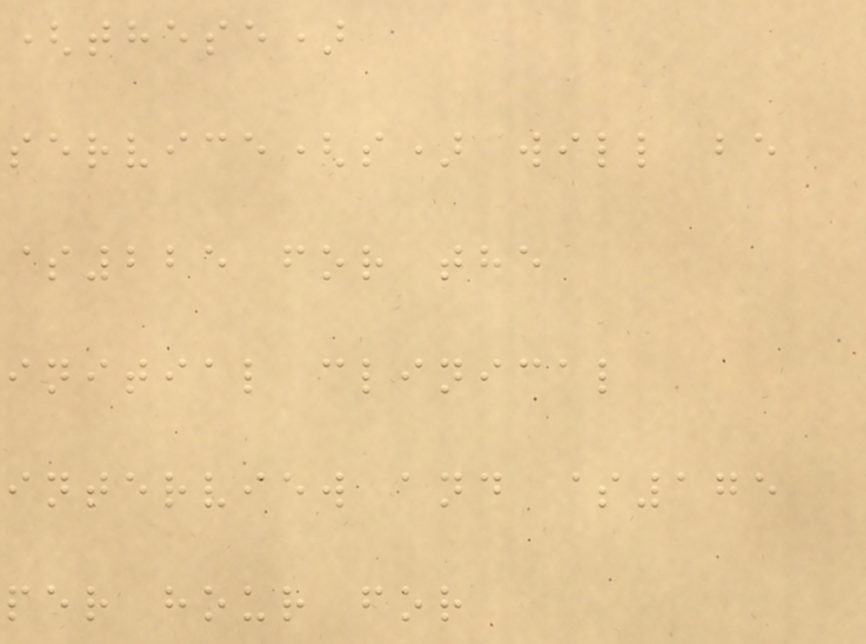(these)
service(s) will be
$225 for the
initial clinical
interview and $175
per hour for
